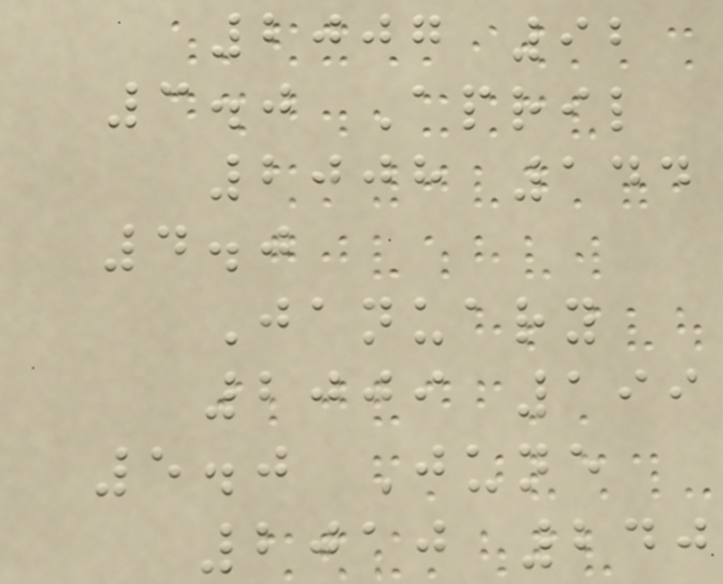2007 92
3.0 April
2008 144
4.0
January
2009 199
5.0 June
2010 240
